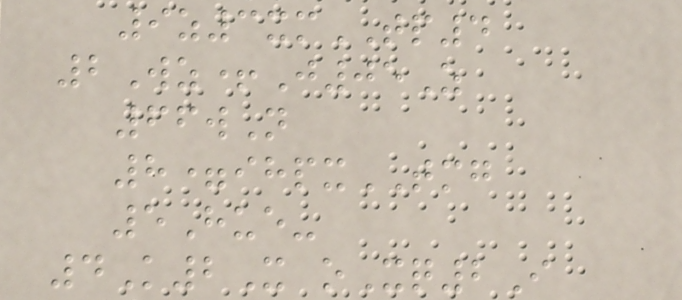9z3xmTP4
2Wz+J05Z
66wN
8=ihpxTMG
5Hue-
4K2X oXq2I
